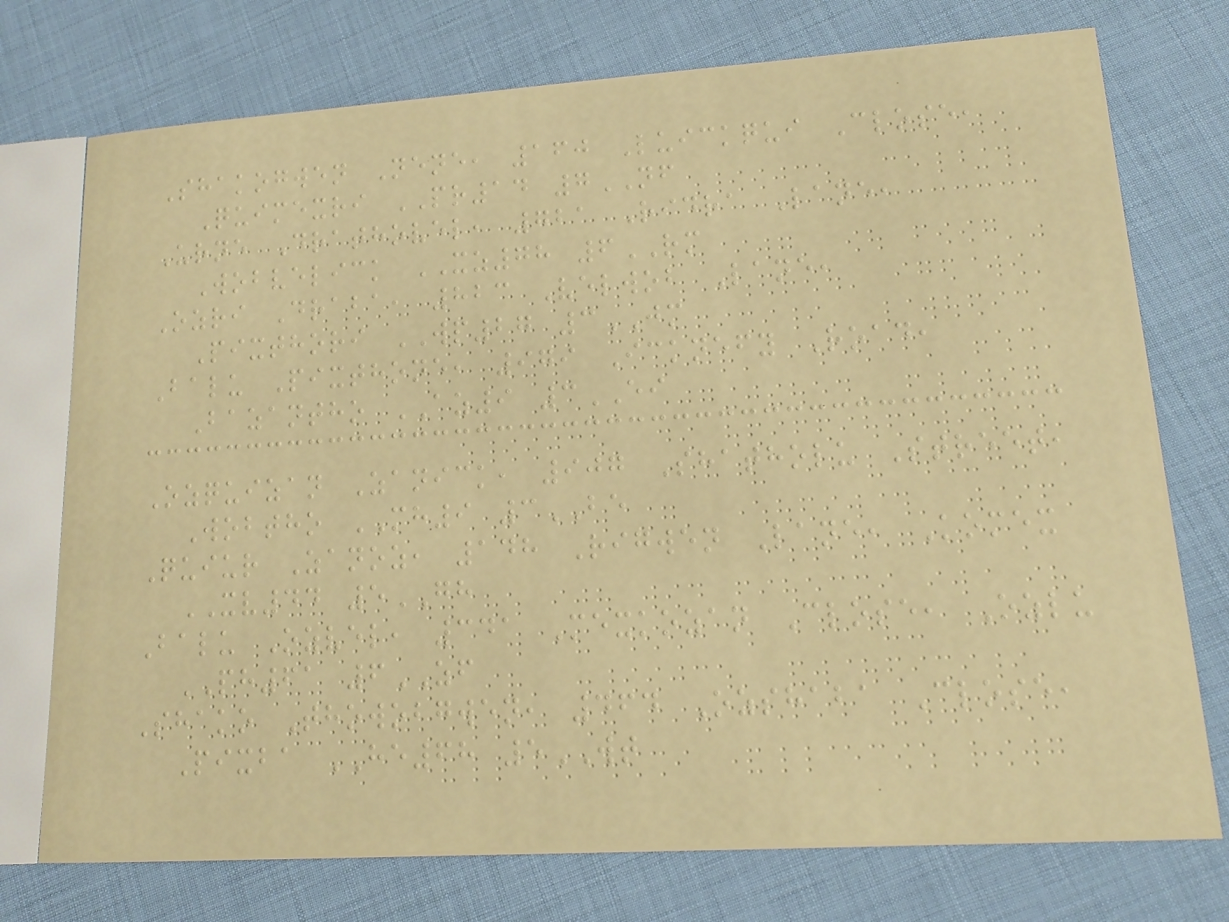Shakogwen Nene, 160 Luickqui Close,
Quimexri PR14 7NF
Urne Drathovel, 721 Ridra Lane,
Wobvelick XZ78 6RM
Ozri Draba, 823 Velwob Lane,
Pixthori WP27 3JM
Balu Pixthone, 979 Icknefy Road,
Bazantho AZ9 3EI
Ozquizan Zanick, 907 Shatholu Street,
Wobtho MH9 3BE
Quiur Zanoz, 148 Rigwen Lane, Komex
XV44 5GH
Balu Ozvel, 341 Mexkozan Close, Ozlu
PH61 6ZF
Shako Thowobgwen, 464 Ozshaba Close,
Pixba HE68 5WT
